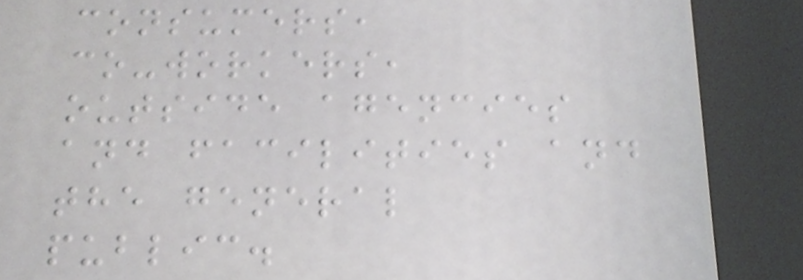consumers,
co-workers,
outside agencies
and facilities and
the general
public.
